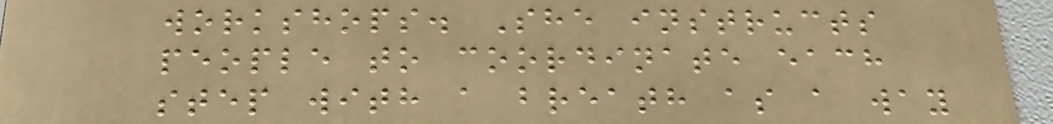workshops. She instructs
people to coordinate each
step with a breath as a way
